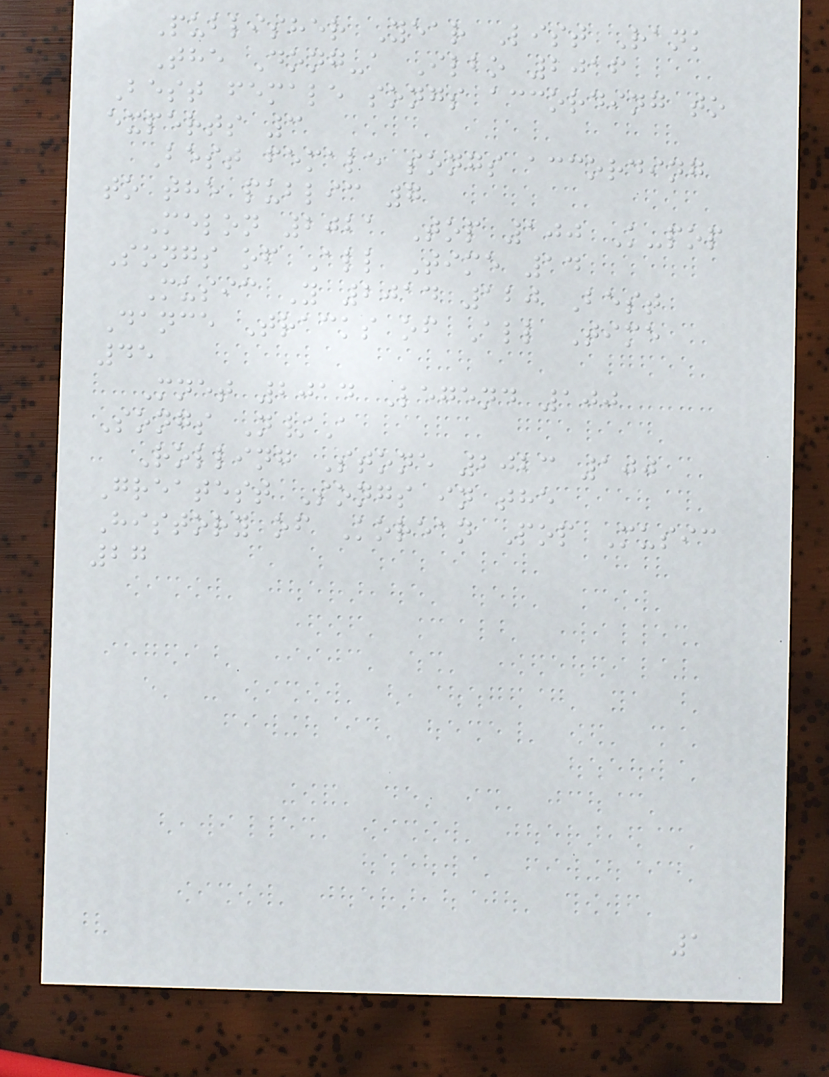Publisher Year List Rank
The Dong-a Ilbo 2016
Best female songs according to
experts 3
Best female songs according
to the public 7
Melon 2021 Top 100 K-pop
Songs of All Time 14
Music Y 2014 120 Best
Dance Tracks of All Time
45
Mnet 2014 Legend 100
Songs N/A
Rolling Stone 2023 100
Greatest Songs in the
History of Korean Pop Music
27
1
